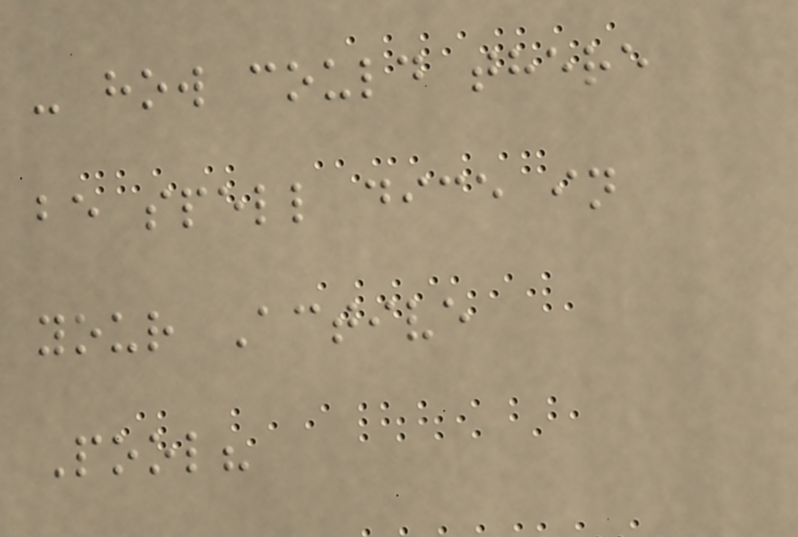- how could there
be spell dice in
your Active
Pool?
